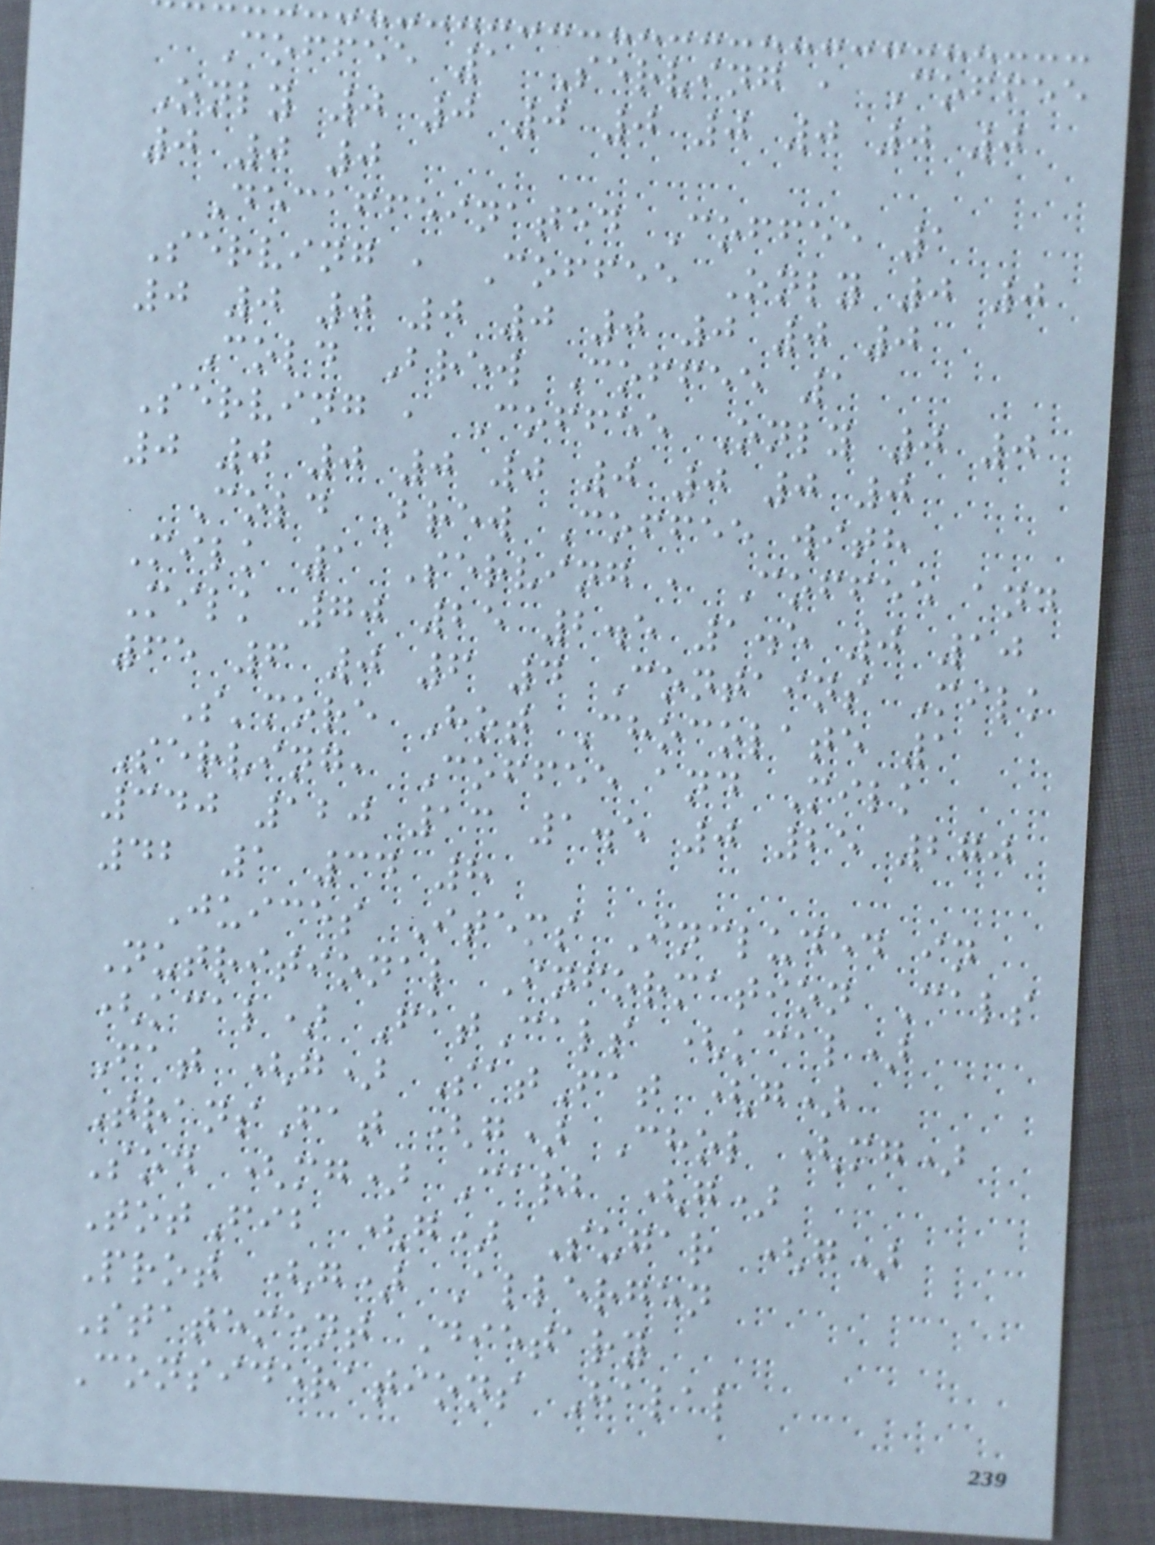Coffee 1 Serving , Coffee
Only 0 0 0 0 0 0 0 0
0 0 0
Decaffeinated Coffee 1
Serving , Coffee Only 0 0
0 0 0 0 0 0 0 0 0
Cold Brew Coffee 1
Serving , Coffee Only 0 0
0 0 0 0 0 0 0 0 0
Cold Brew Coffee with
Milk 1 Serving , Coffee and
Milk 70 25 2.5 1.5 0 10
65 6 0 6 4 Contains Milk
S'more Hot Chocolate 1
Serving, Coffee and Milk
340 120 13 1.5 0 25 270
42 1 34 8
Juices Items Included in
Nutritional Information Cals
(kcal) FatCals (kcal)
Fat (g) SatFat (g)
TransFat (g) Chol (mg)
Sod (mg) Carb (g)
TotFib (g) Sugar (g)
Prot (g) Allergen
Statement Dietary
Considerations Halal
